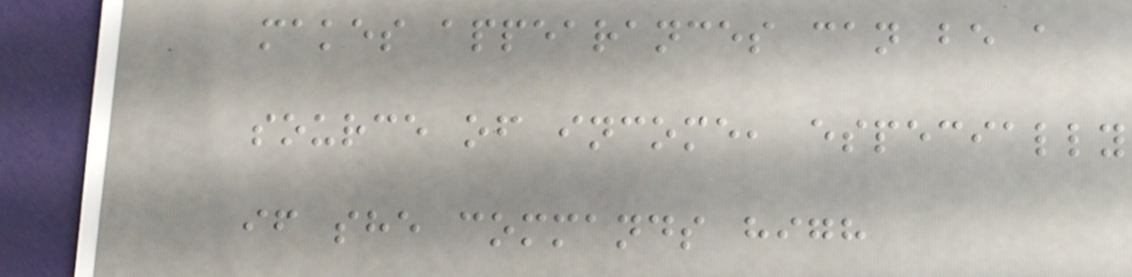makes appearances can be a
source of income, especially
if she commands high
